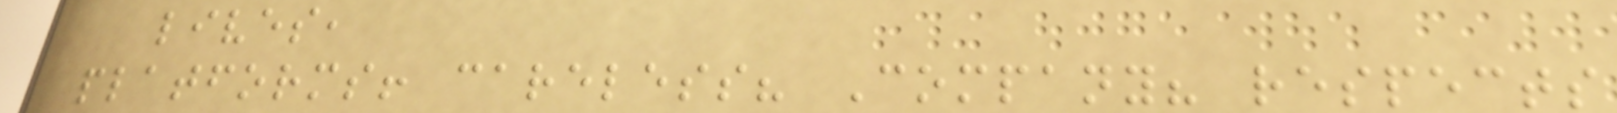lives,
platforms! careless? Company? respects
